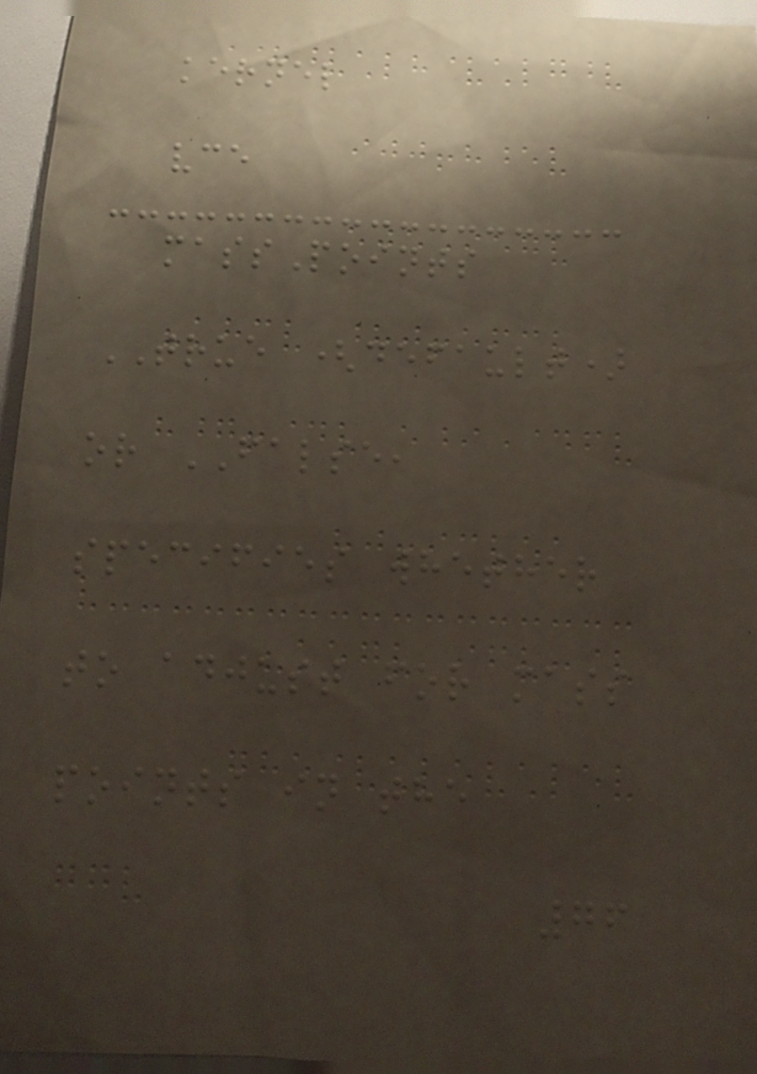kernel
vce
massPoints
TRUE (default)
or FALSE,
specifies whether
to adjust for mass
points in the
76
